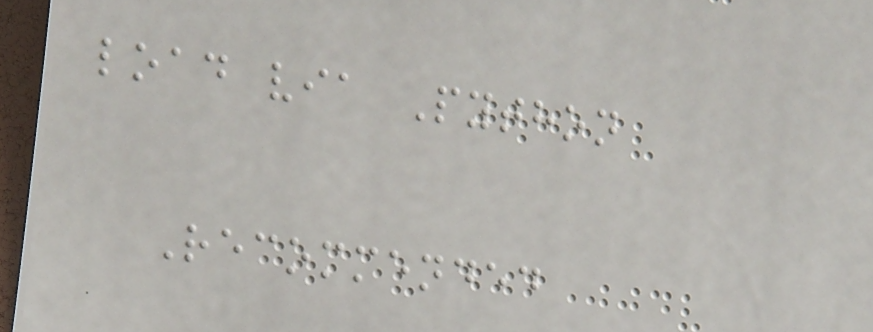load via Python
Recommended
